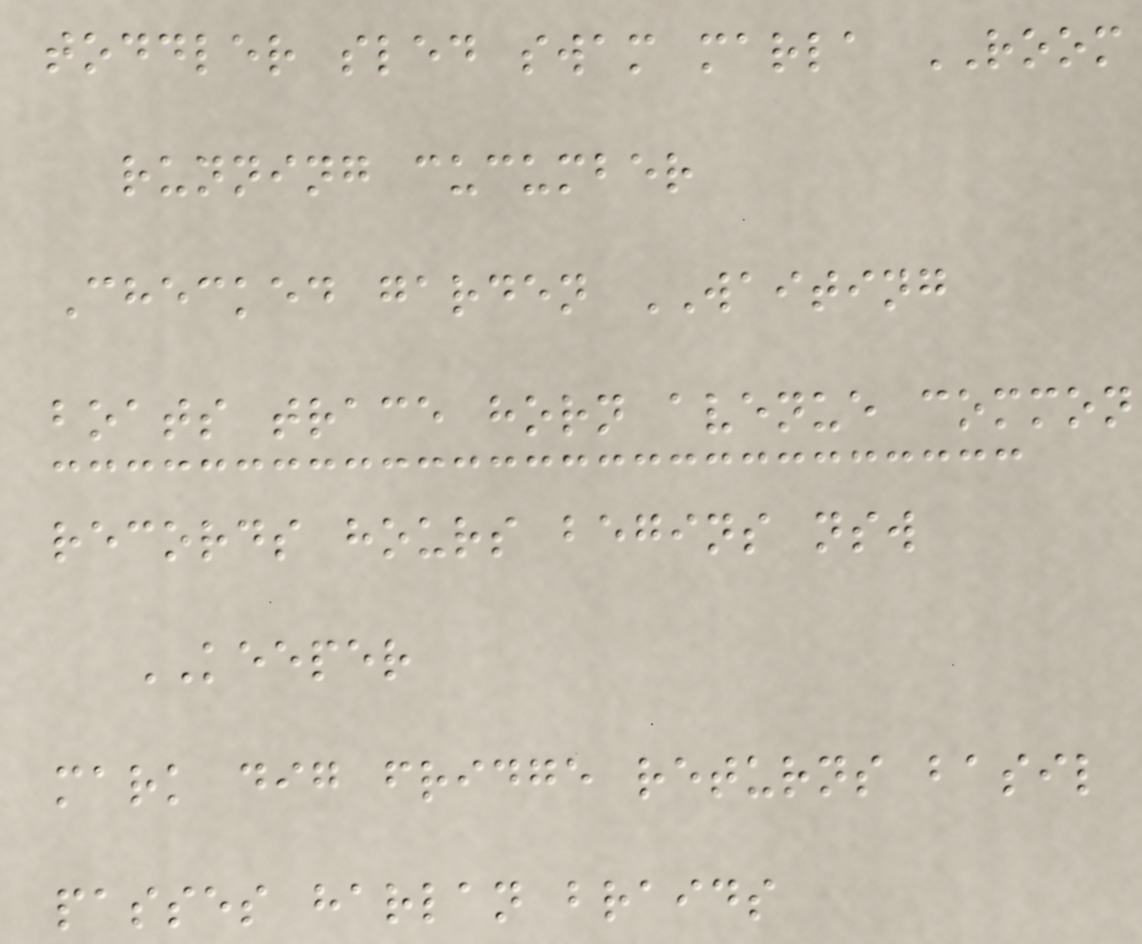toddler sled swam marla ROOM
running cucumber
Checked garden WAITING
boats trace horn avenue common
records hours begins nsw
KEEPER
mark dig fridge returns basil
passes harlan braids
